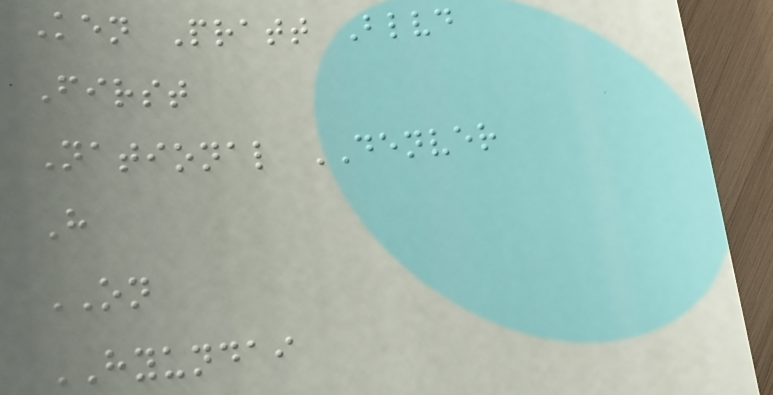Ken Pratt Blvd
First
National DENVER
H
ON
HYUNDAI
